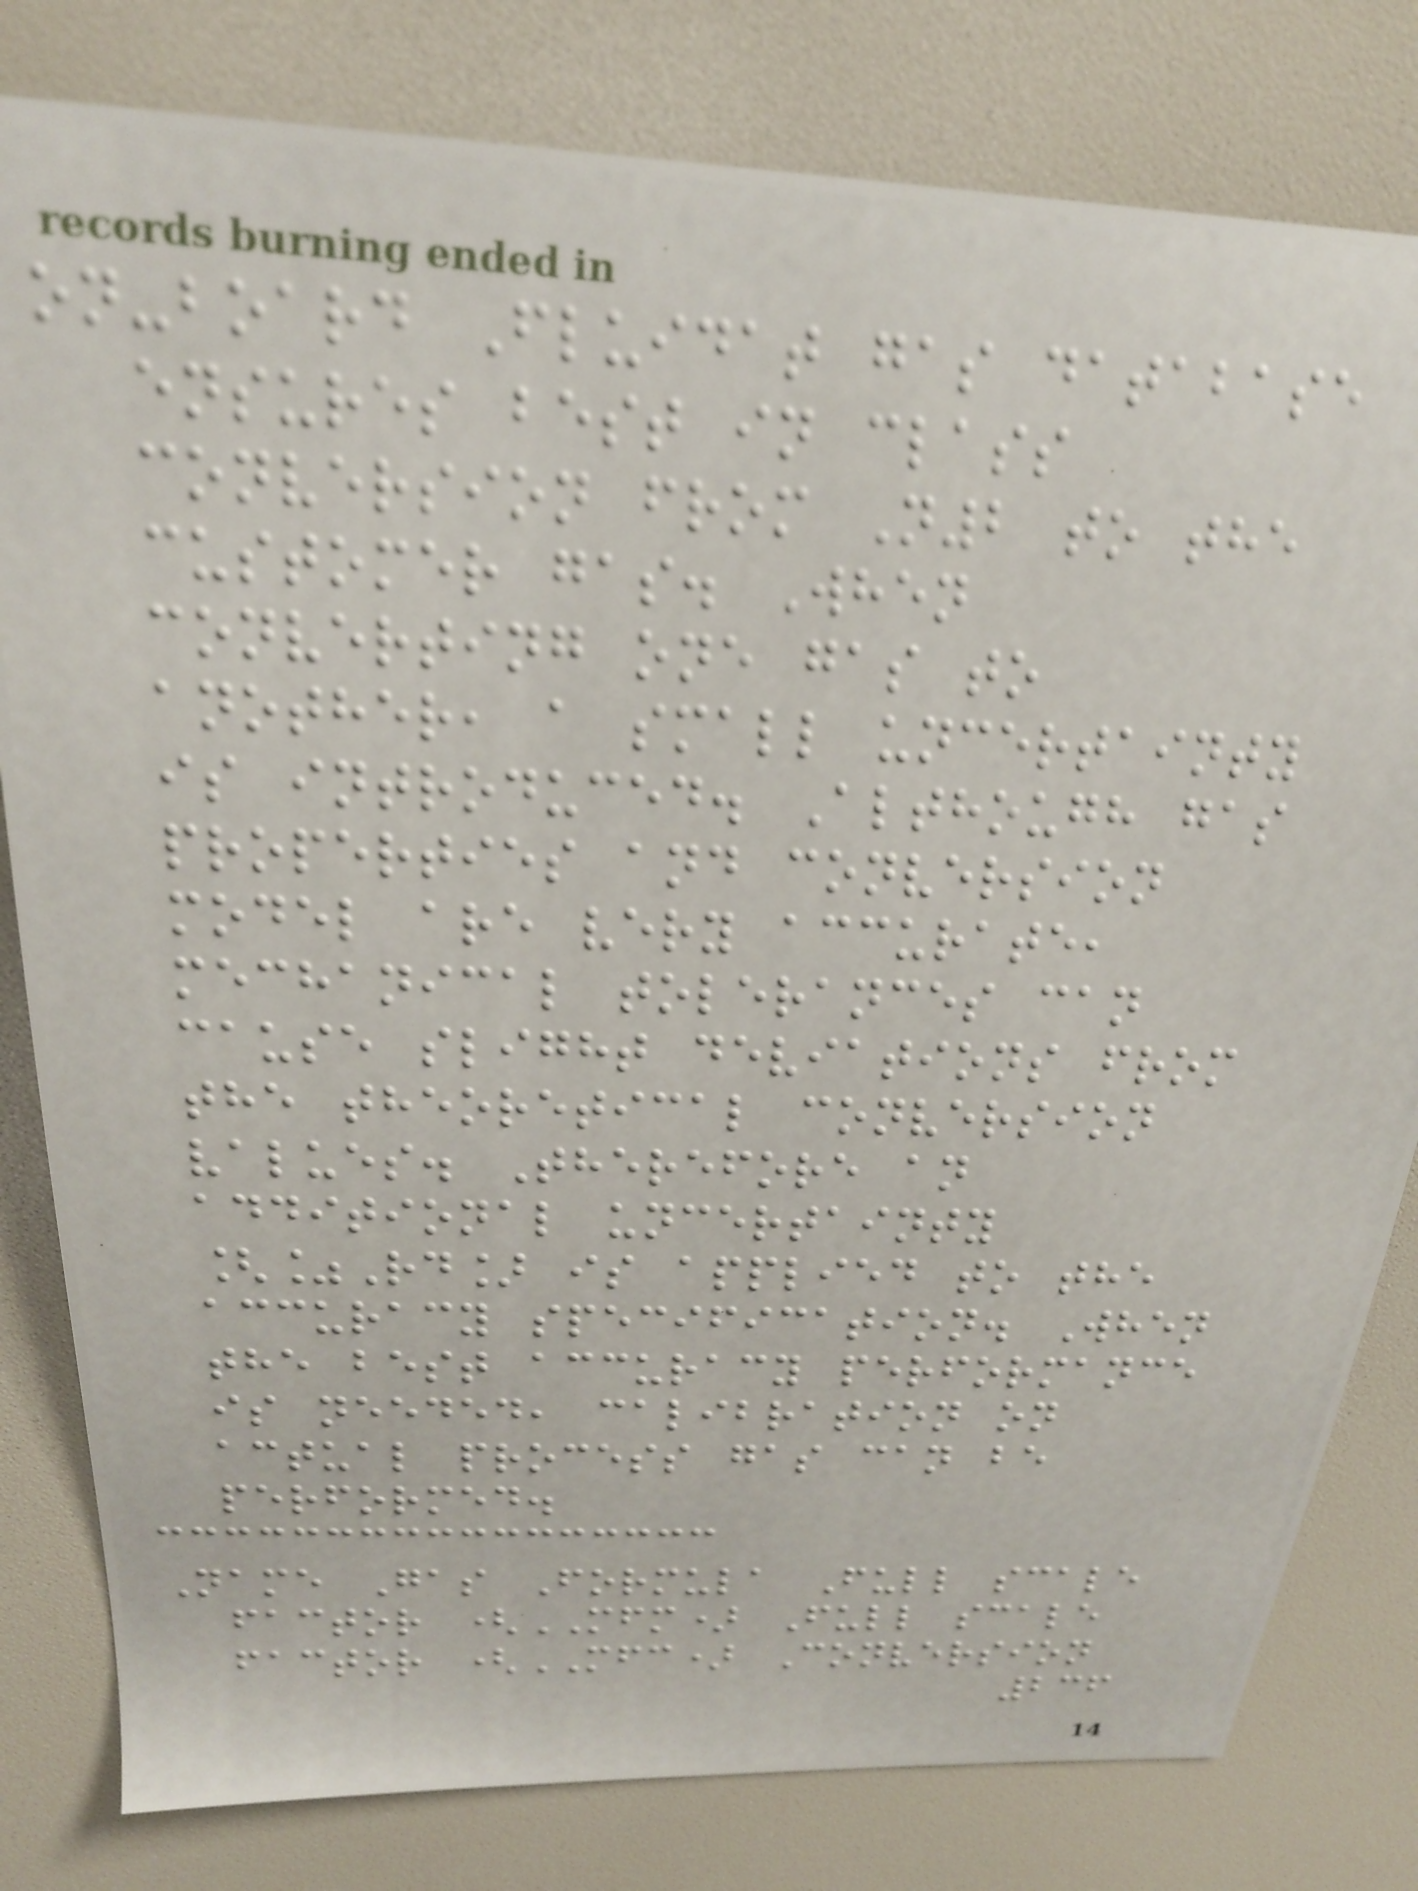on-board Fluidat gas database
ensures best in class
conversion from N2 to the
customer gas. When
converting one gas to
another, a small uncertainty
is introduced. Although gas
properties and conversion
model are very accurate,
mechanical tolerances can
cause slight deviations from
the theoretical conversion
values. Therefore an
additional uncertainty
[%Rd] is applied to the
accuracy specification. When
the best accuracy performance
is needed, calibration on
actual process gas can be
performed.
Name Gas Formula Full scale
factor (MFM) Full scale
factor (MFC) Conversion
236
